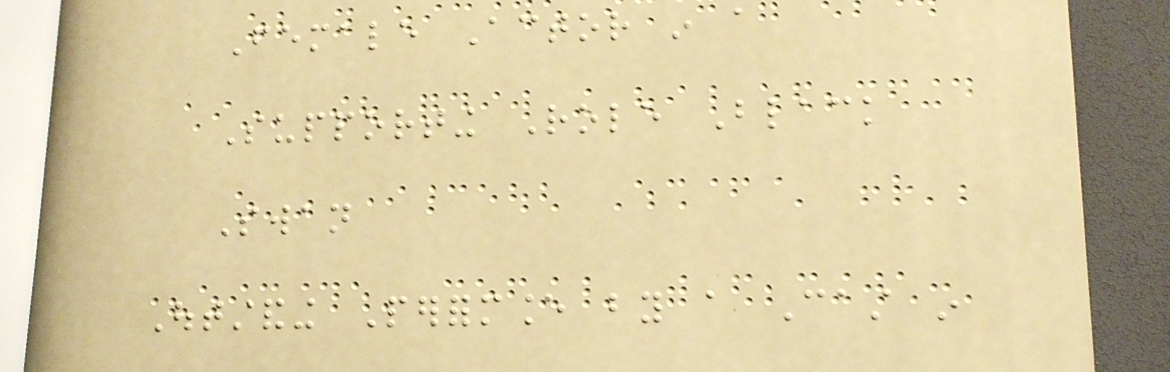Female Actor in a
Supporting Role Black
Swan
Outstanding Performance by a Cast in
